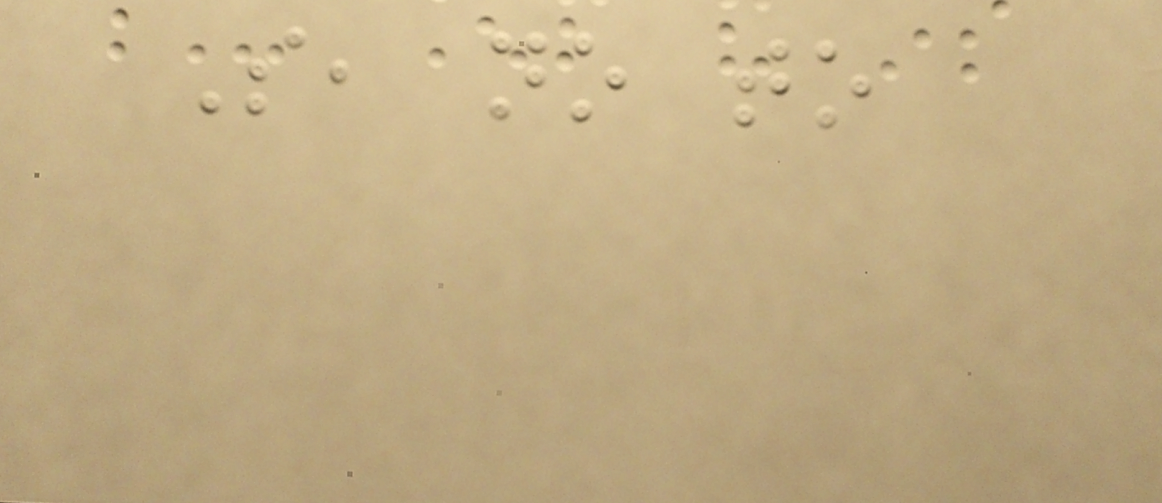So, no to
